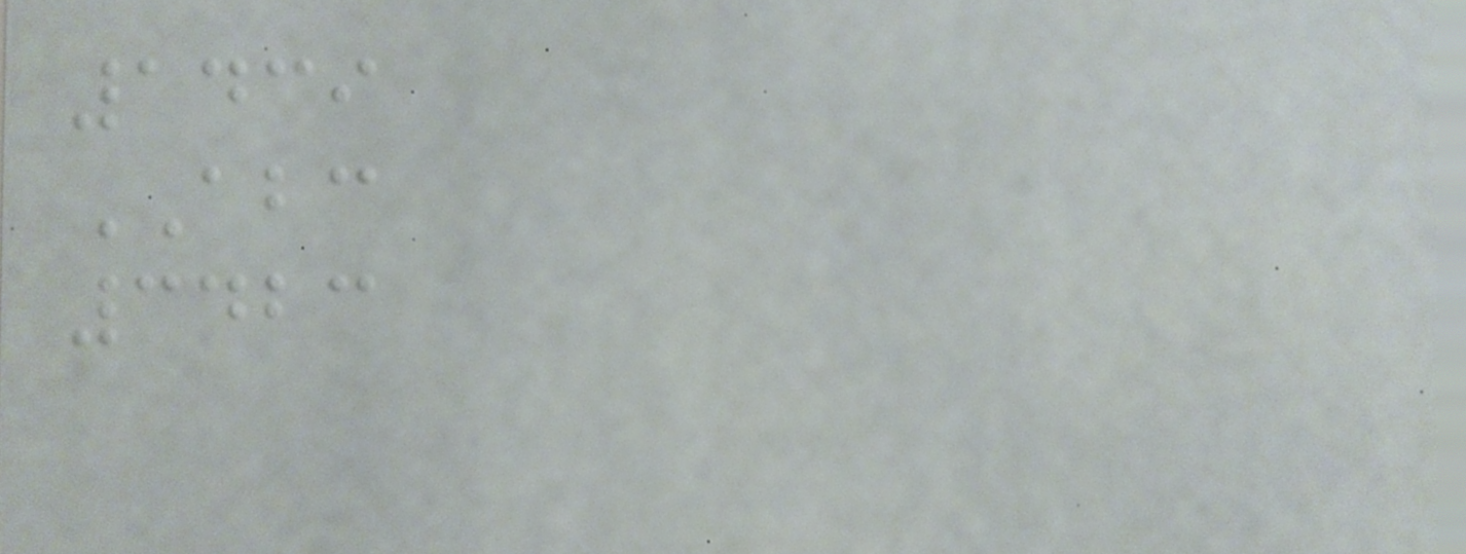1439
ABC
3423
